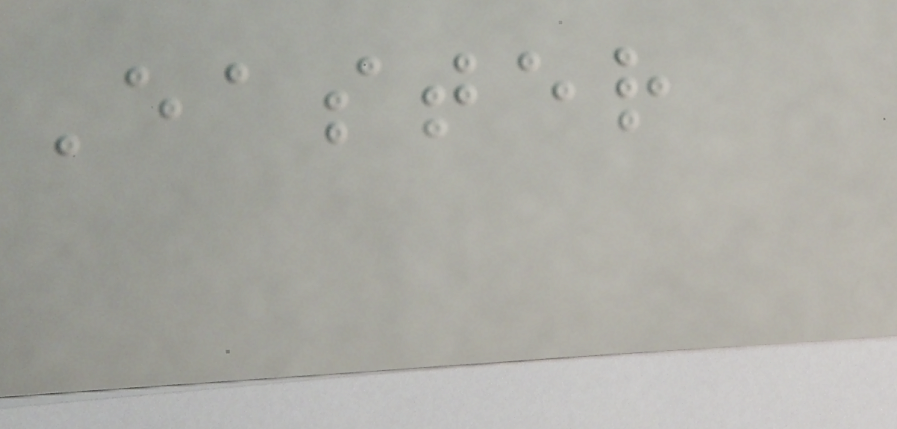Easter
